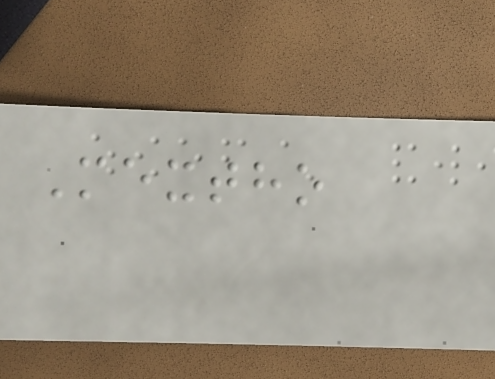Mextho
